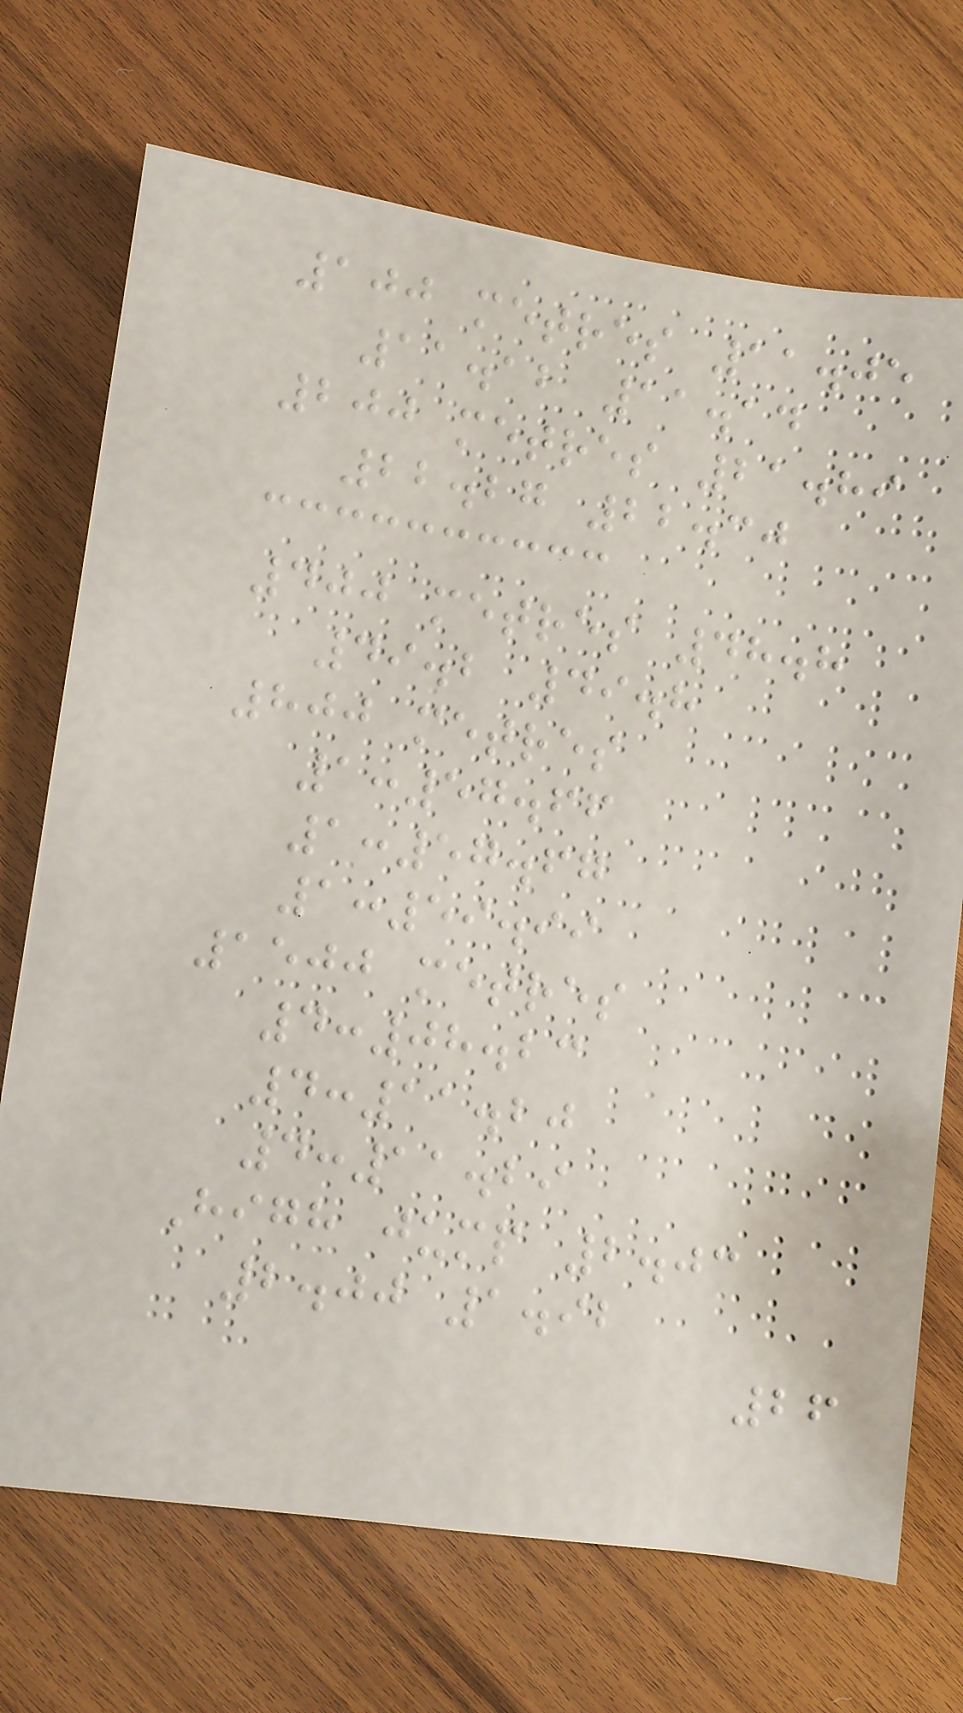100 metres 11.05
11.12 11.14
200 metres 21.89
22.27 22.30
400 metres 48.8
49.2 49.8
800 metres
1:57.66
1:57.67
1:59.99
1500 metres
4:08.23
4:11.20
4:11.29
High jump 2.03
2.00 1.92
26
